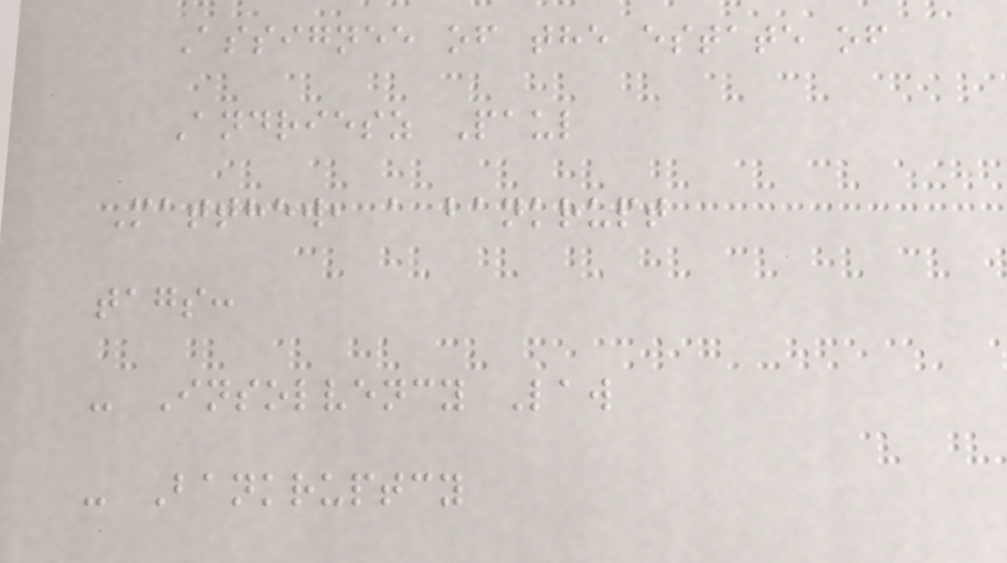Assignee of the estate of
Andriesz Paul
Matthew, a bankrupt
tags:
- Insolvency Law
- Bankruptcy
